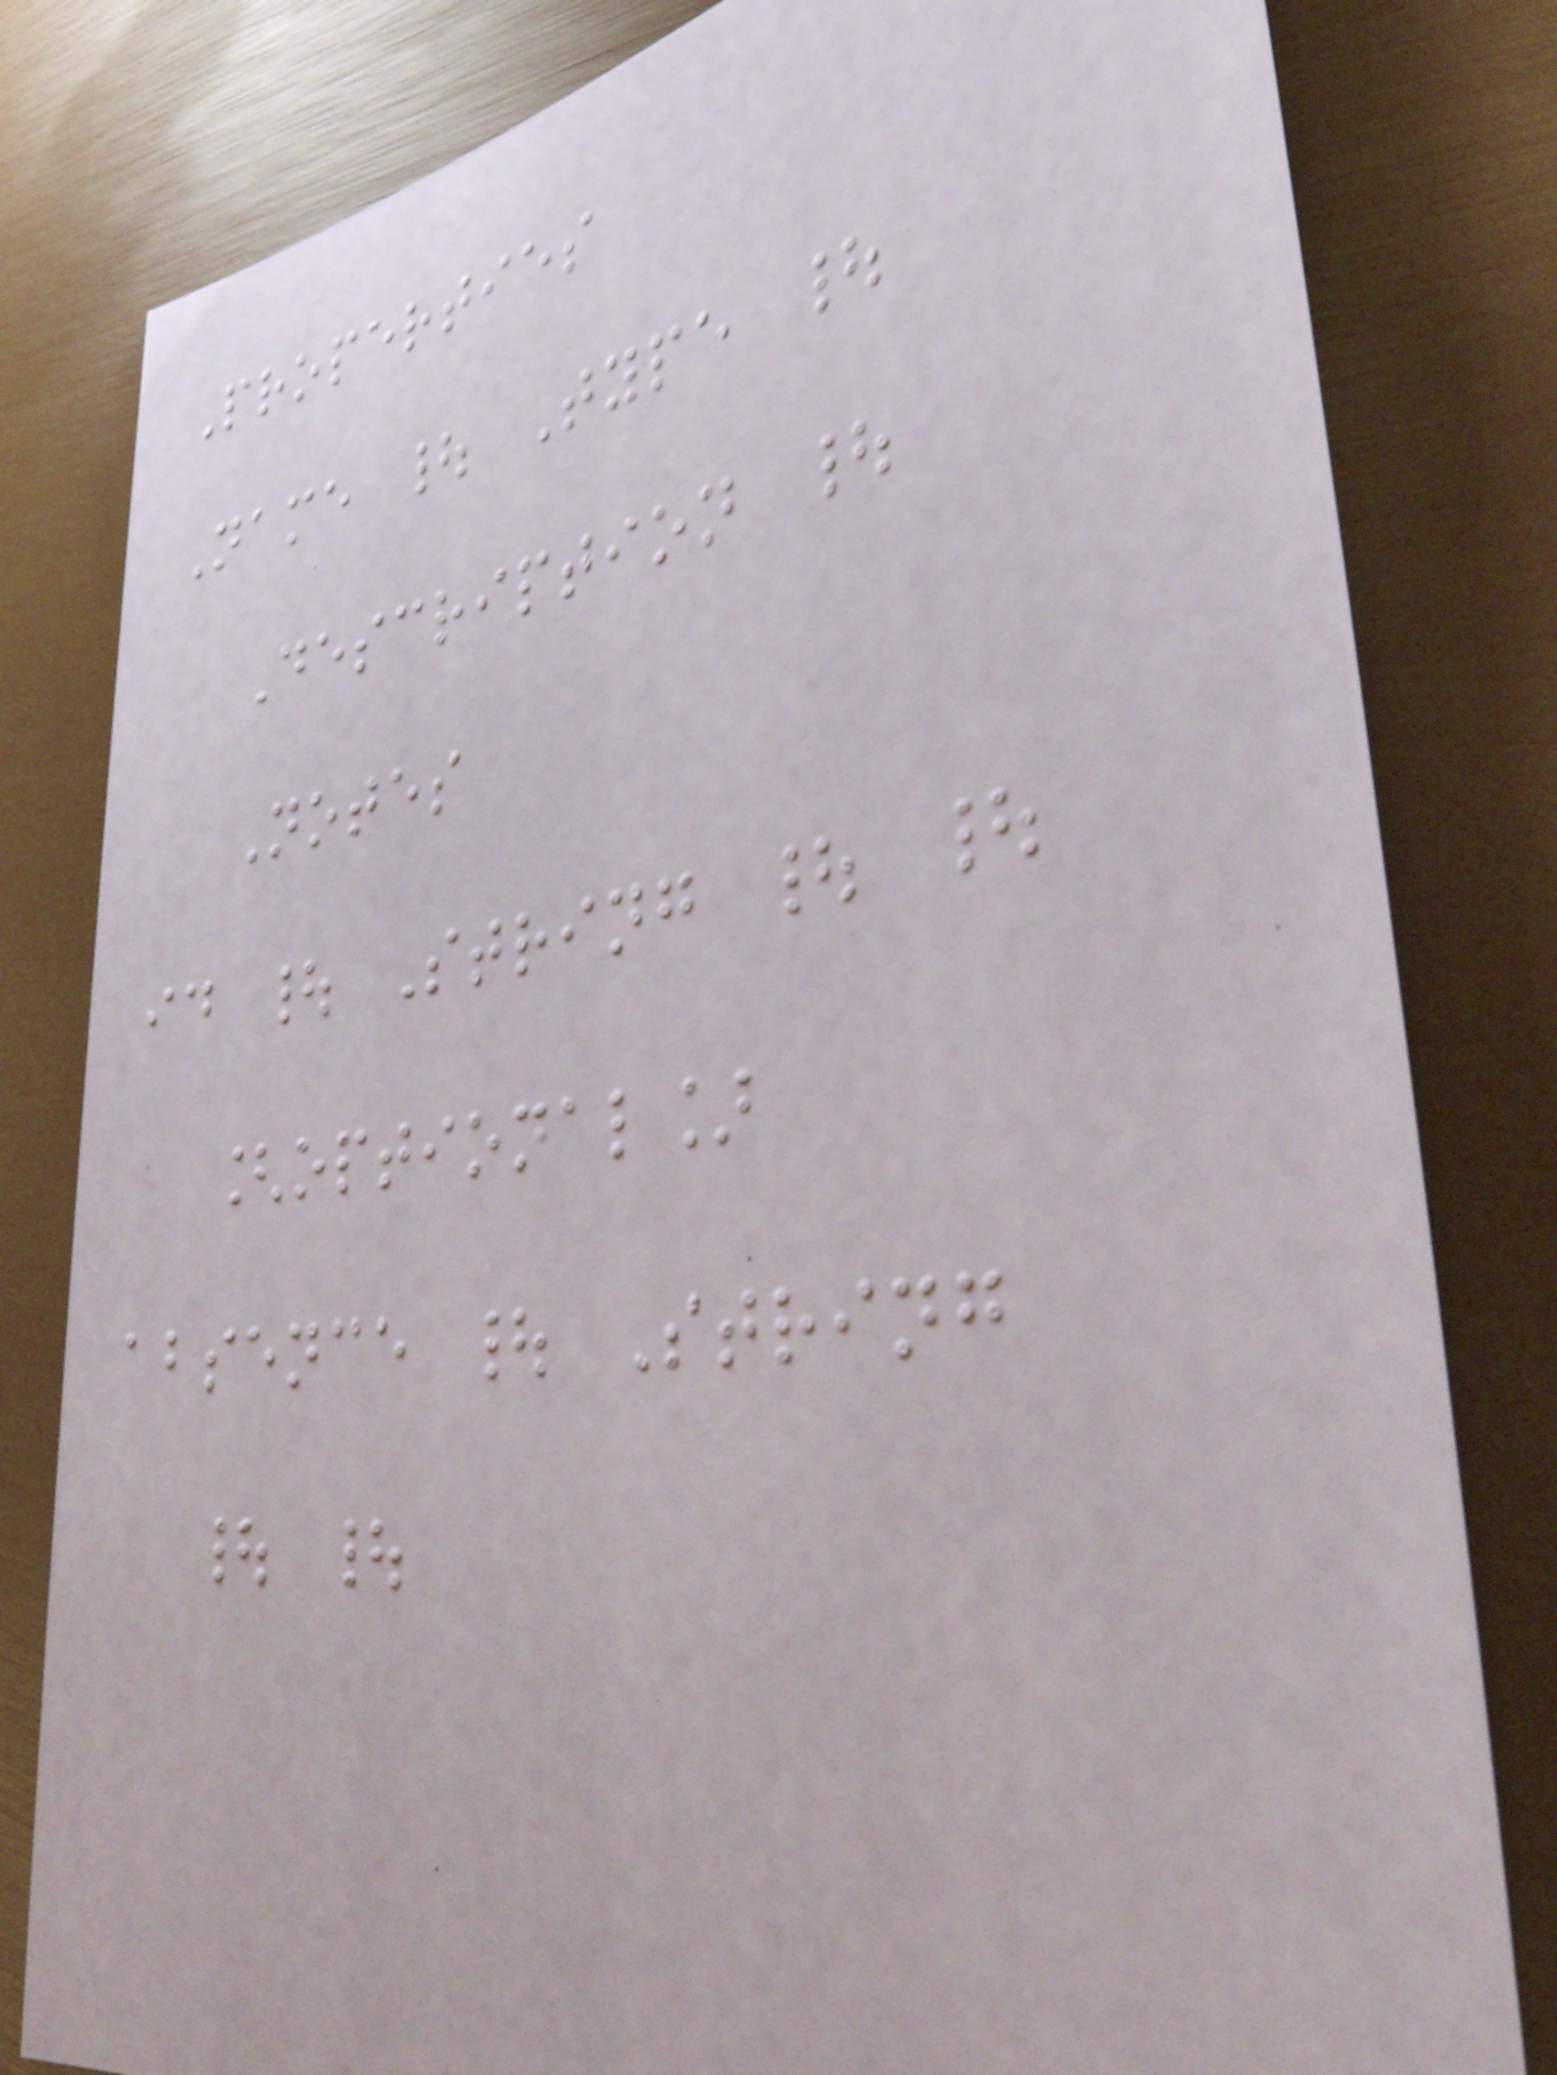Properties
Name | Type |
Description |
Notes
id | String | |
[optional]
absence | String
| |
